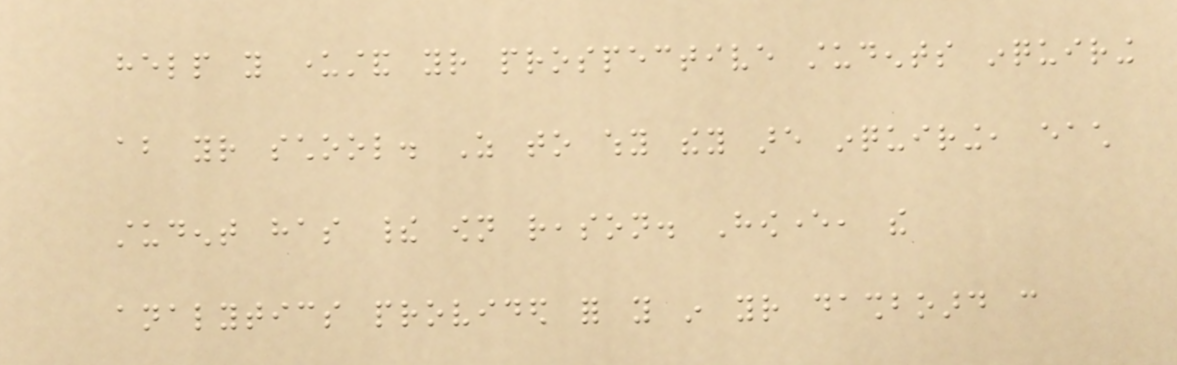help you understand your prospective students inquiring
about your school. As to why they are inquiring, each
student has their own reason. However, the
analytics provided for you in your dashboard can
